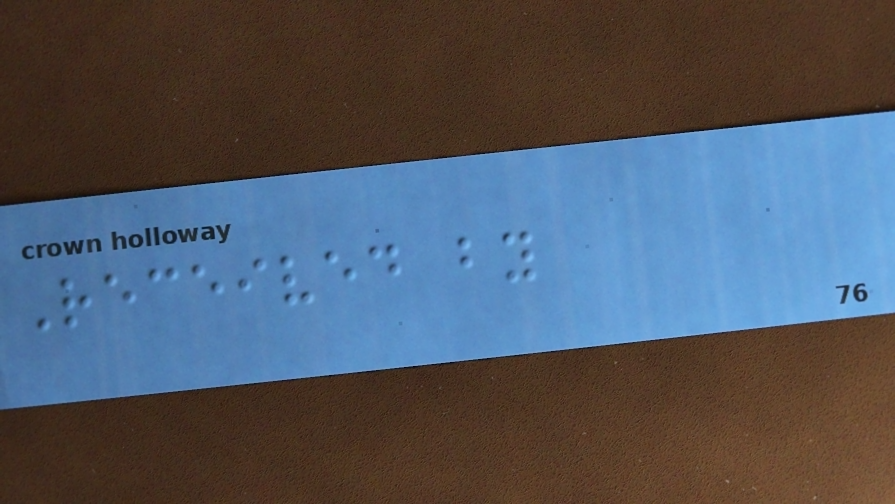Received by
